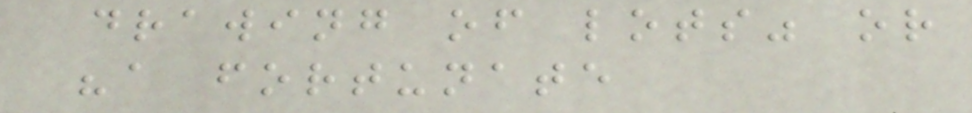drawing of lots" or
"a fortunate
